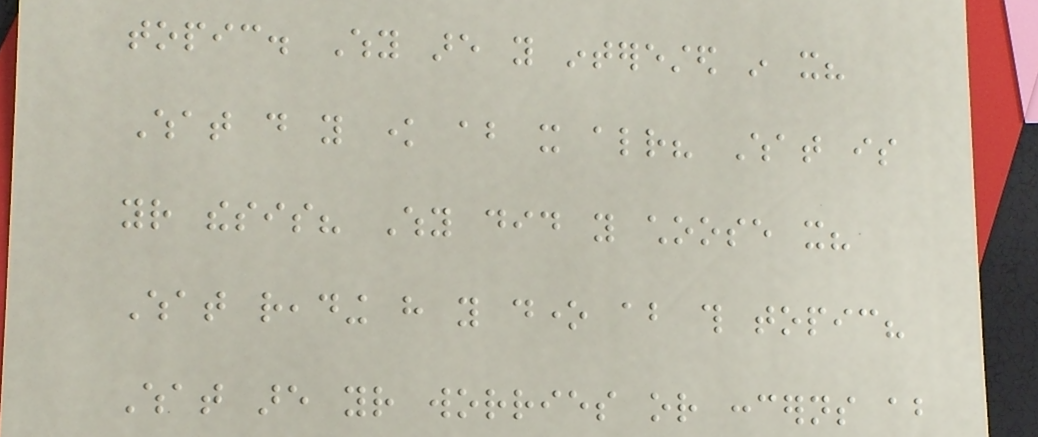topic. Why are you interested in it?
What do you know about it already? What is
your thesis? Why did you choose it?
What reading have you done about this topic?
What are your worries or concerns about
